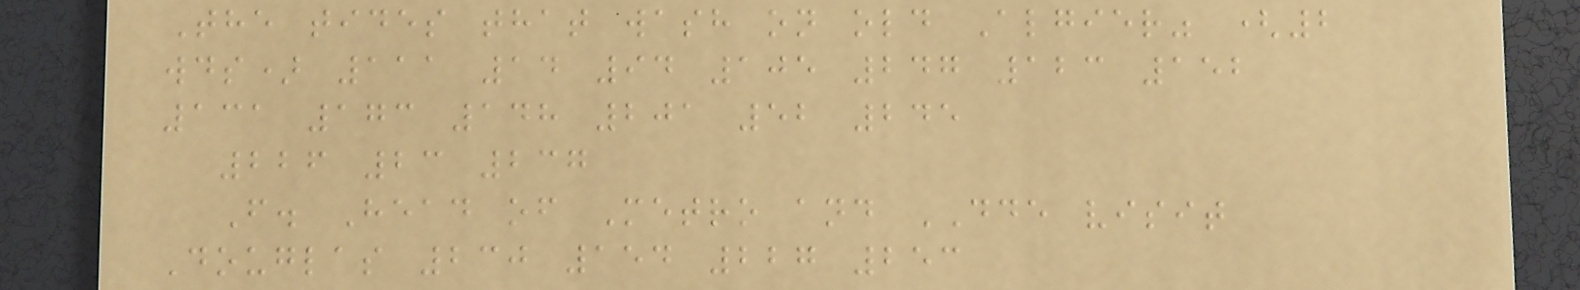The tides that wash on old Algier" (2
wds) 111 14 94 105 247 123 152
131 173 148 201 52 245
226 23 237
F. Head of Metro and DDE visit
Douglas 230 154 227 253
